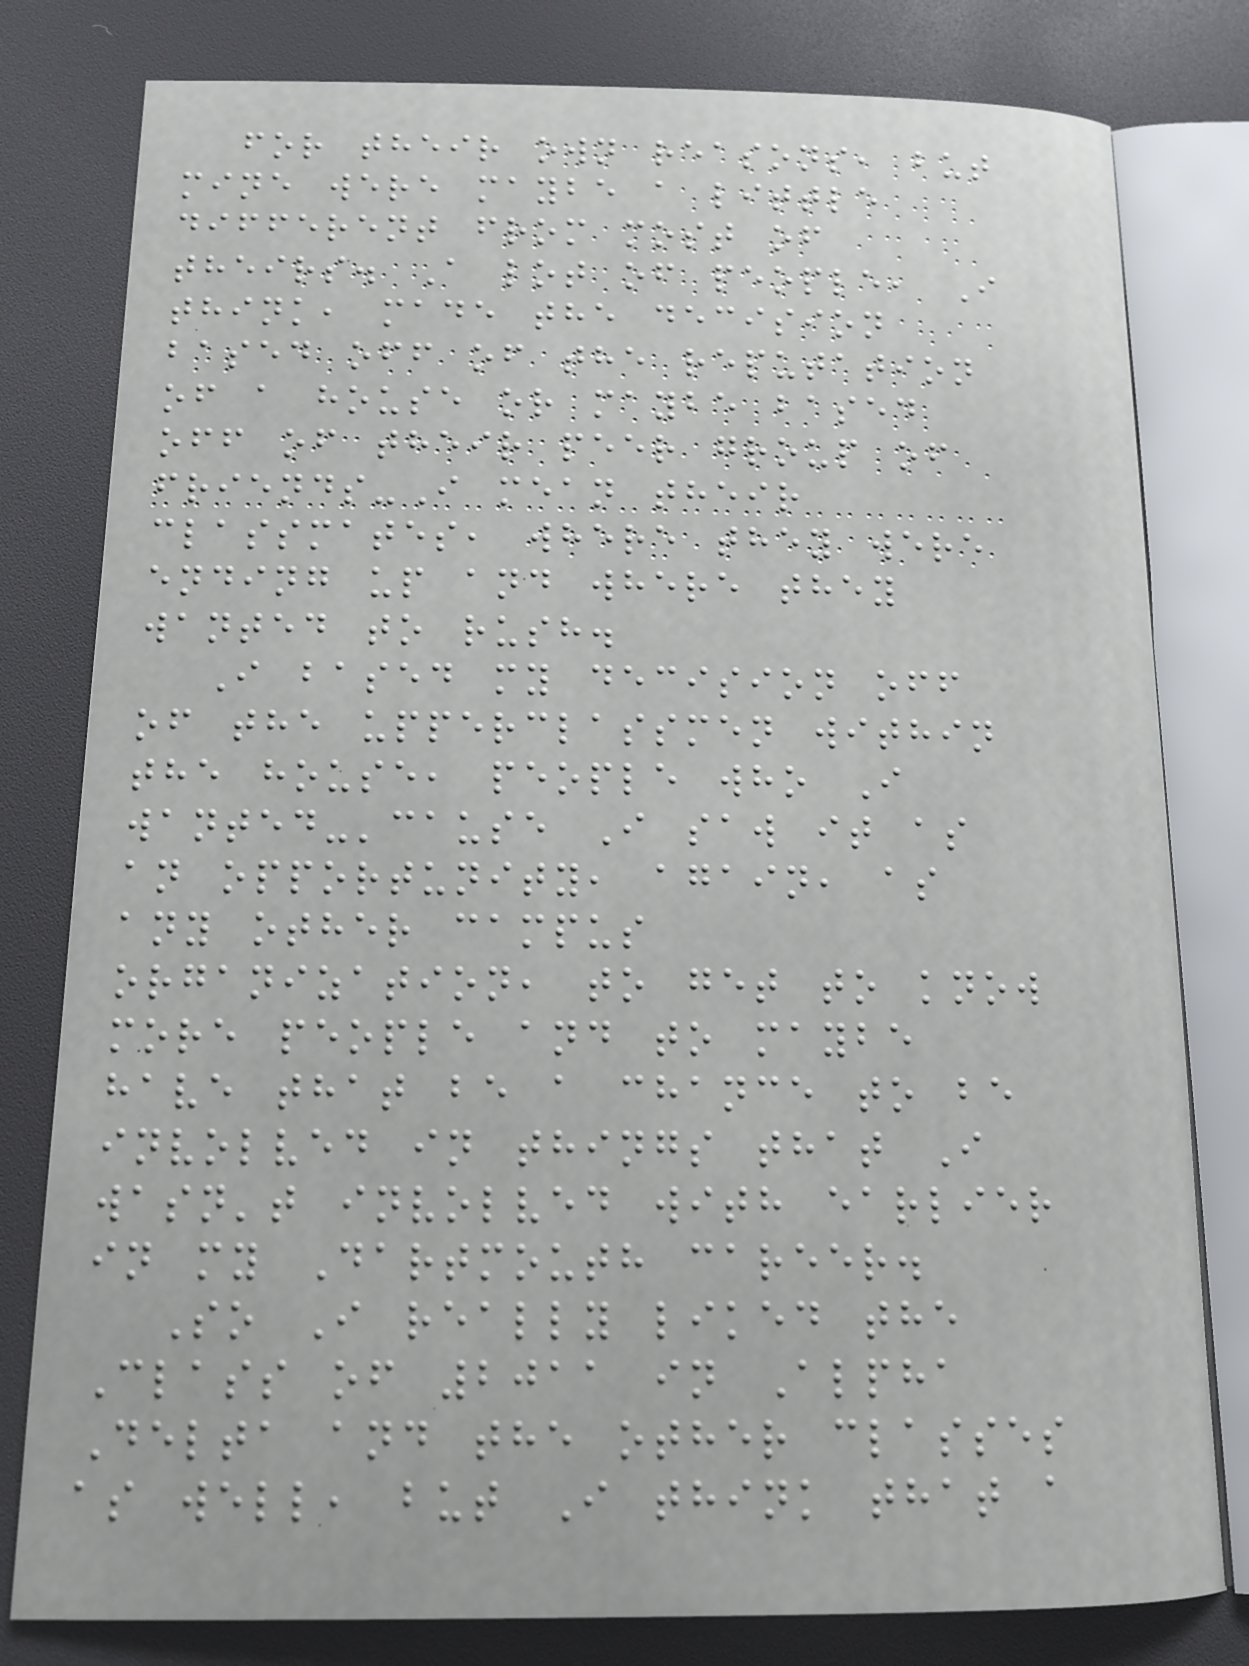for their own reasons, but
mine were maybe a little
different from most of
theirs. A lot of people, I
think, made the decision
based off of the reputation
of a house or maybe based
off of their peer group of
friends-I mean their
classmates, where they were
ending up and where they
wanted to rush.
I based my decision off
of the upperclassmen within
the house, people who I
wanted-'cause I saw it as
an opportunity, again, as
any other campus
organization, to get to know
more people and to maybe
have that be a chance to be
involved in things that I
wasn't involved with earlier
in my Dartmouth career.
So I really liked the
Class of 2011 in Alpha
Delta and the other classes
as well, but I think that a
